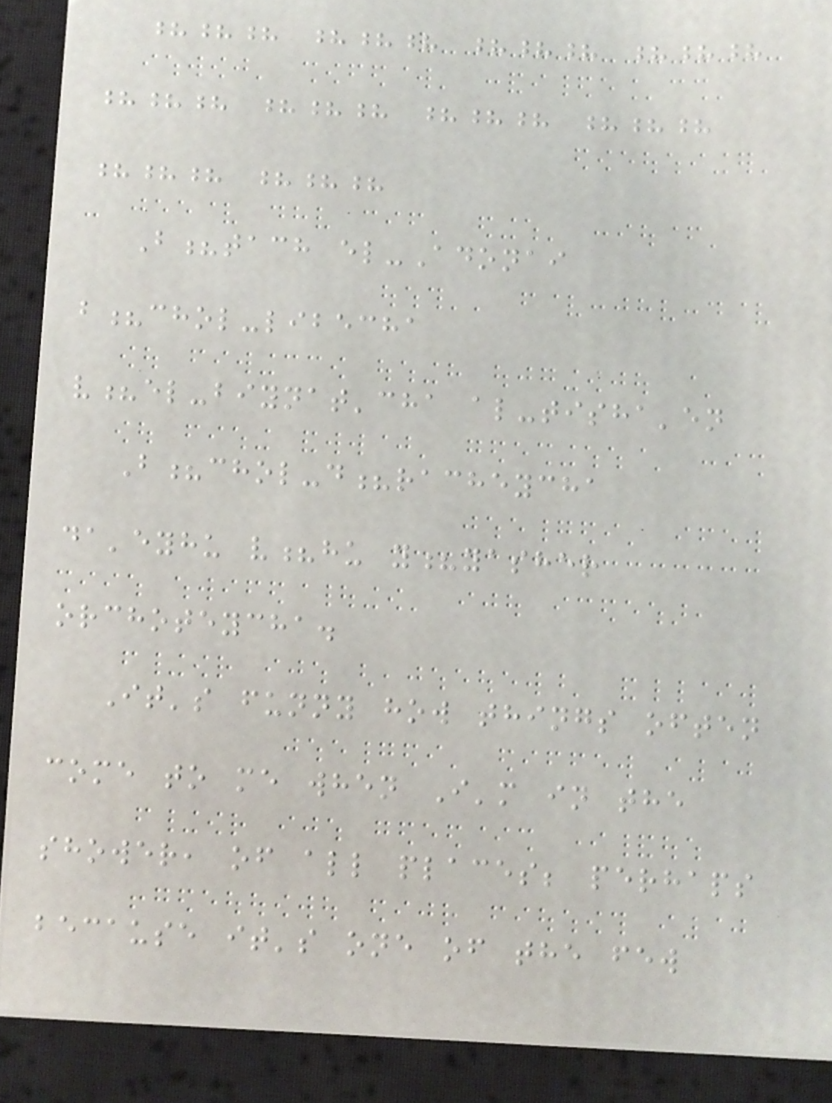??? ??? ??? ???
??? ??? ??? ???
??? ???
B?tach el-Adonai
b?chol-libecha
v?el-biynat'cha al-tisha'en
B?chol-d?racheycha
da'eyhu v?hu y?yasher
orchoteycha.
It's funny how things often
come to me when I'm in the
shower, of all places; perhaps
because it's one of the few
